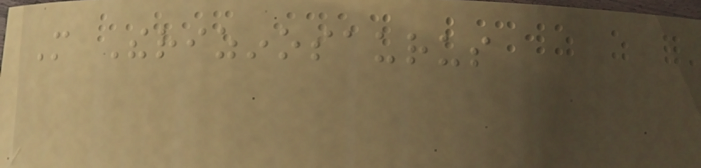More Therizinosaurus
